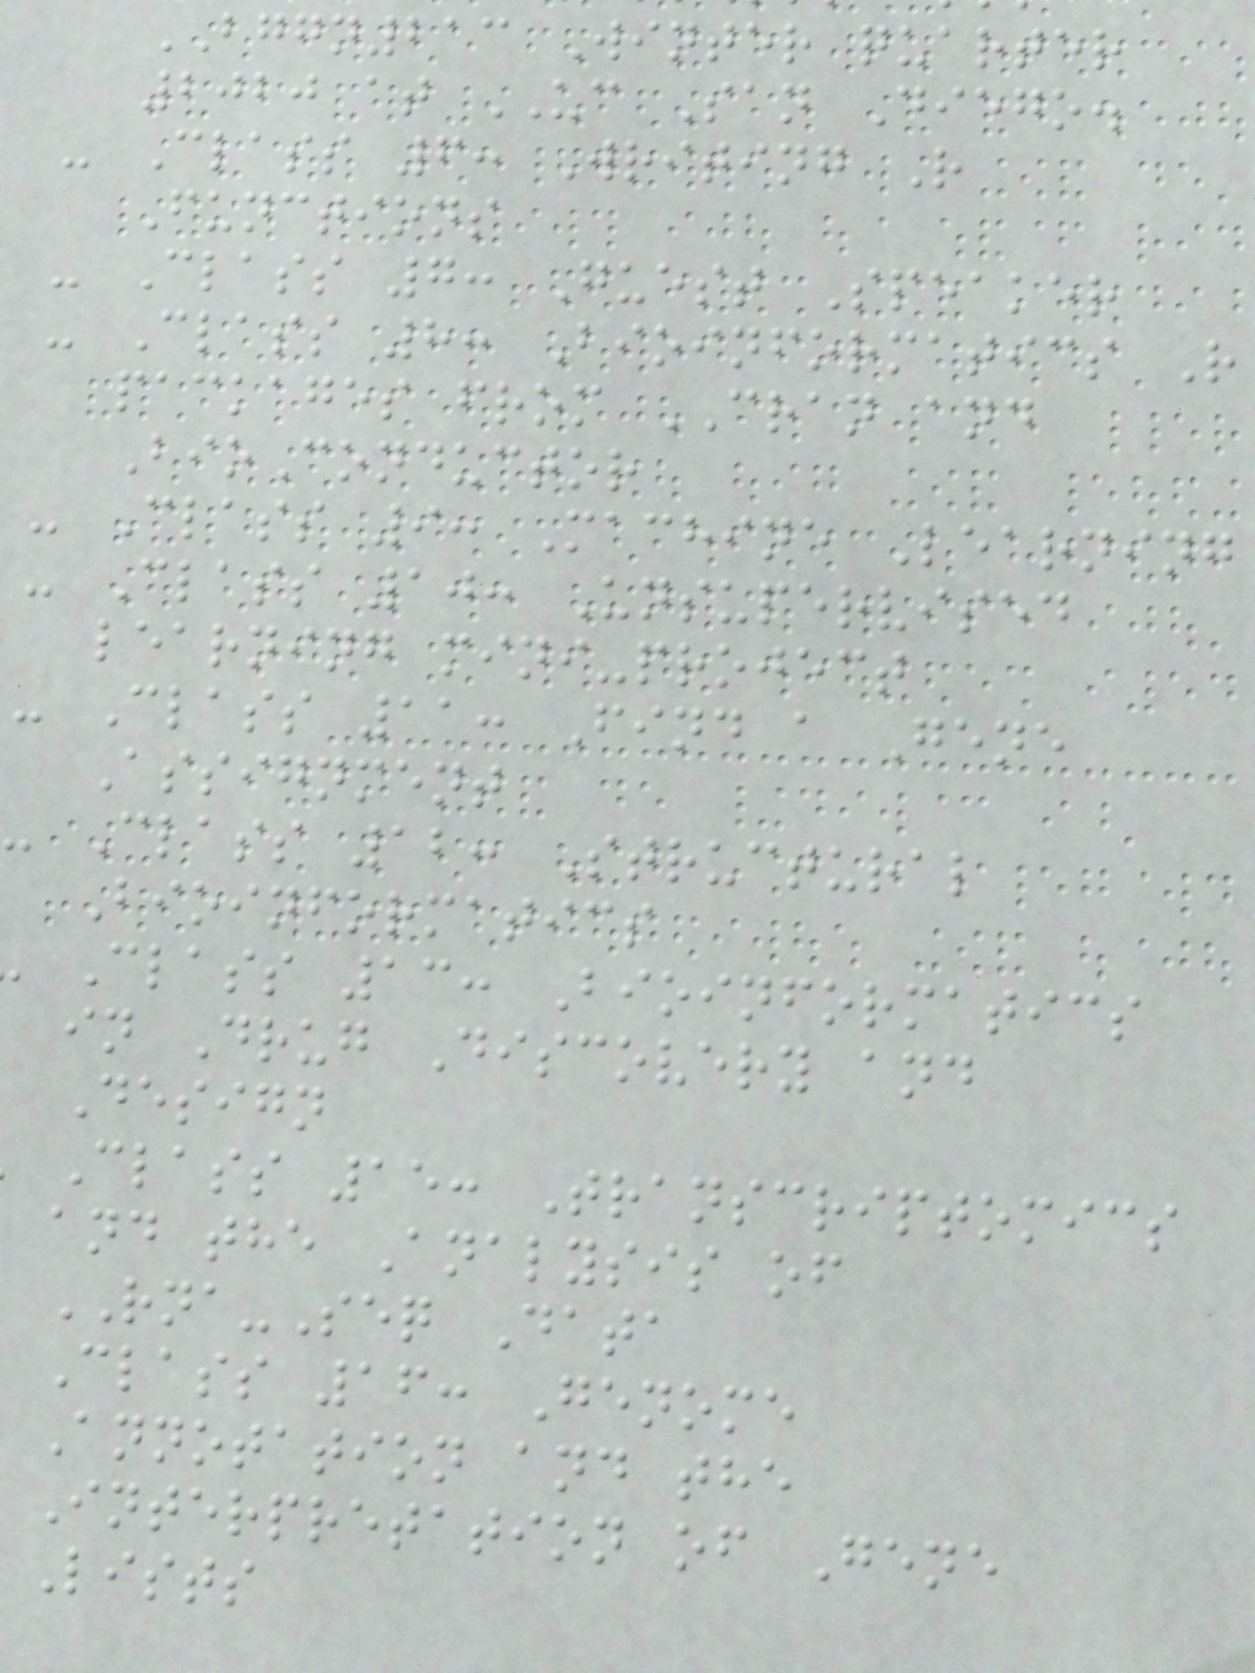BGGN213 Winter quarter
2020 at UC San Diego.
- Class 6: Writing R
Functions
- Class 7: Guest Speaker
- Class 8: Bioinformatics R
packages from CRAN and
BioConductor
- Class 9: Machine Learning
- Class 10: Unsupervised
learning mini-project
- Class 11: Find a Gene
Assignment
- Class 12: Structural
Bioinformatics
Class 13: Bioinformatics
in Drug Discovery and
Design
Class 15: Transcriptomics
and the Analysis of
RNA-Seq Data
Class 16: Genome
Annotation and the
Interpretation of Gene
Lists
